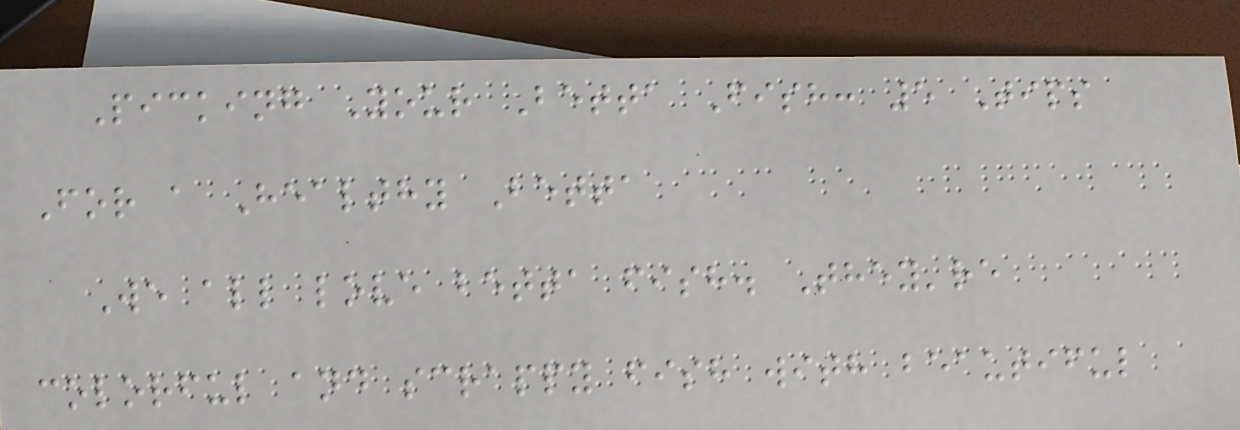Picking Your Betta Fish: 5 Tips
For a Healthy Betta
We all love betta fish. They're
colorful and scrappy fish with beautiful
